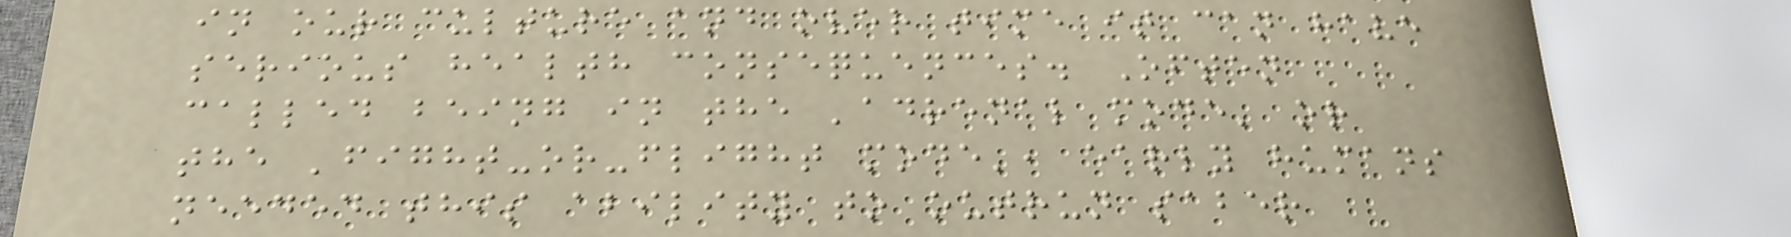in our culture and over time it can have
serious health consequences. Often
called being in the 'adrenal mode' or
the 'fight-or-flight mode', early humans
needed this ability to outrun saber
